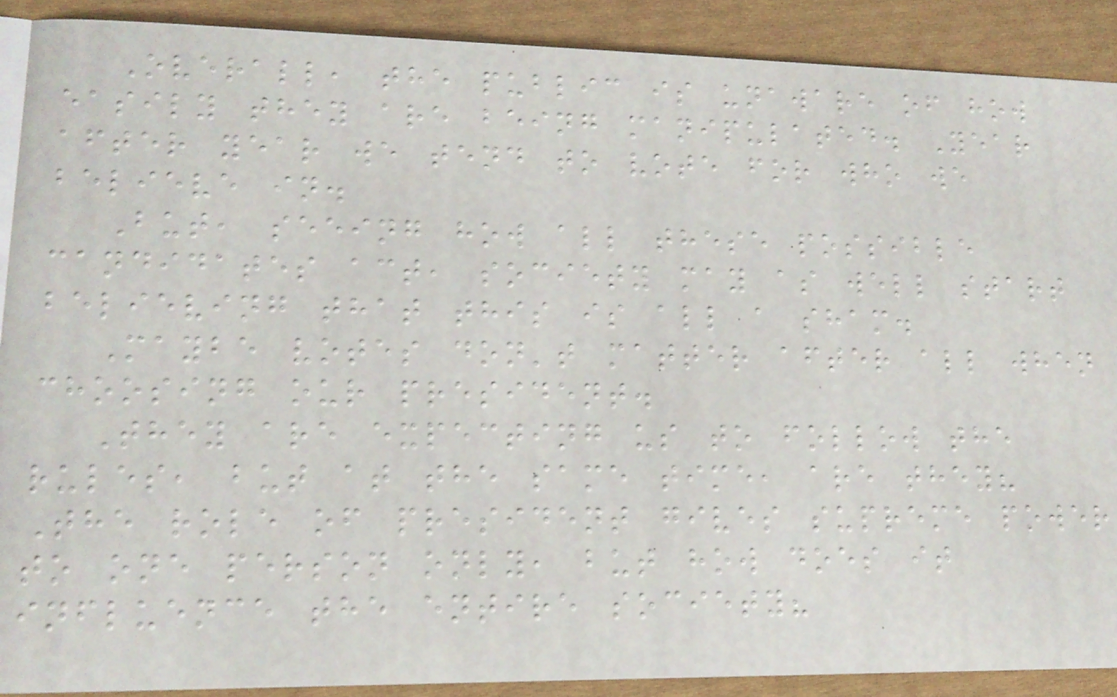Overall, the public is unaware of how
easily they are being manipulated. Year
after year we tend to vote for who we
believe in.
But, seeing how all these possible
candidates act, society may as well start
believing that this is all a sham.
Maybe votes don't matter after all when
choosing our president.
They are expecting us to follow the
rules, but at the same time, are they?
The role of president gives supreme power
to one person only, but how does it
influence the entire society?
